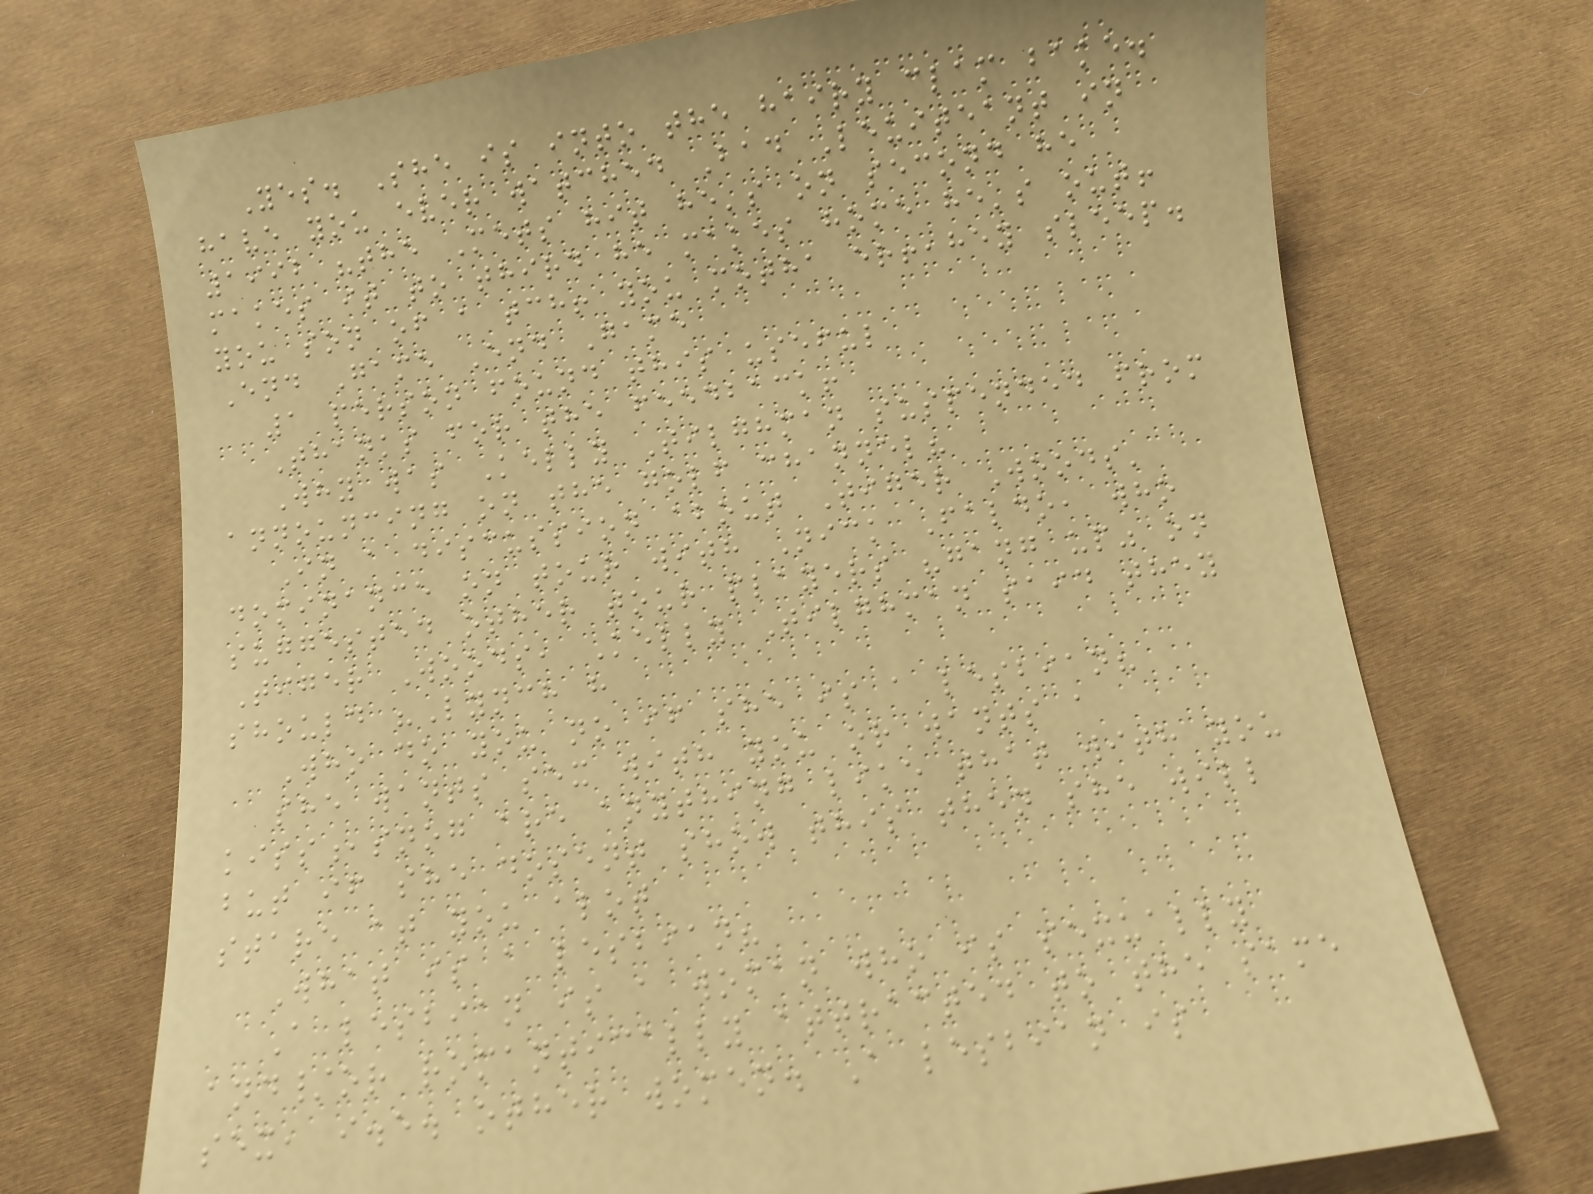Yes. She is into the hairy clam bake.
have you ever watched Bad Leuiteant in
1992 "the Mets hit he's on second he
makes it to third he makes home he's out!
you son of a tch! you motha er!,hey sleep.
End Game End Game
1 person found this useful
Thanks for the feedback!
Why was Kelly Tilghman suspended from
announcing on the golf channel?
In a discussion about Tiger Woods'
dominance on tour with Nick Faldo, who
suggested other tour players "gang up" on
Tiger Woods, Kelly Tilghman said they
should "Lynch h
Who do you no if she is a lesbian?
she wants sex with you or wants a
kiss,snog are anything like that with you
but if she dosent show this then she will
stare at you alot
What is a lesbian?
A lesbian is a woman who is sexually
and/or romantically attracted to the same
sex, i.e. other women. A lesbian is
